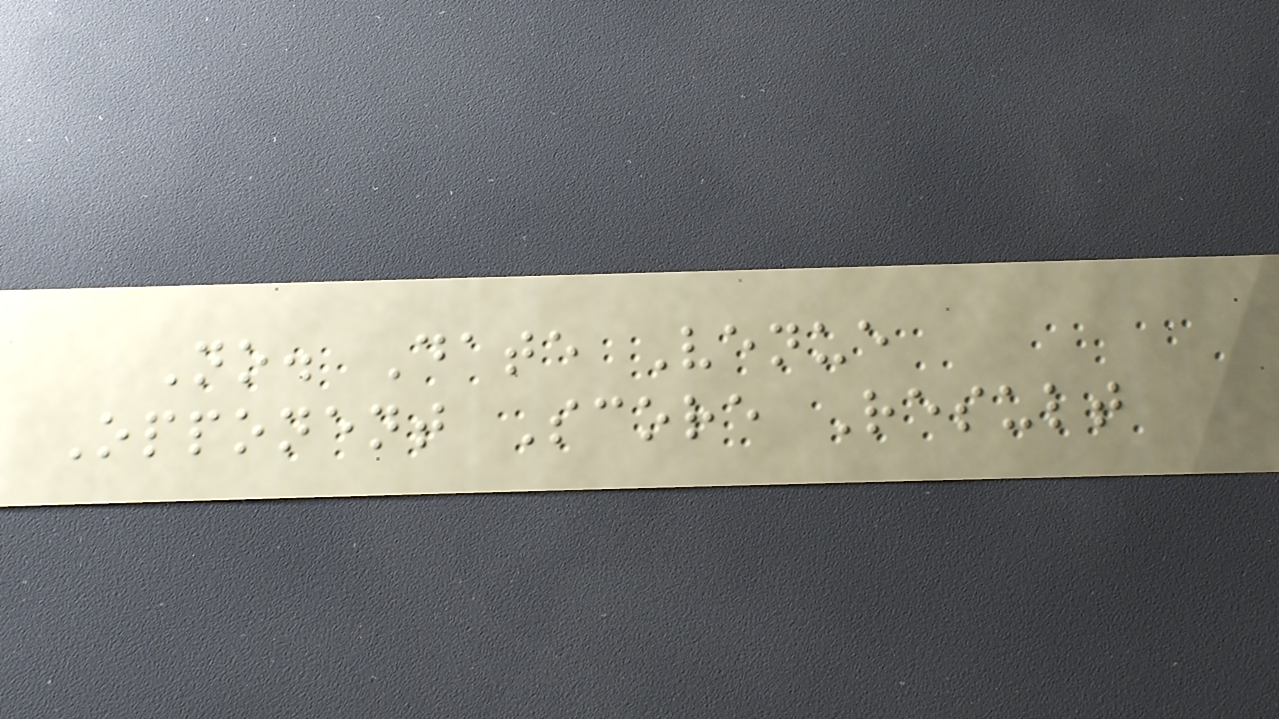No. Date Venue
Opponent Score Result
